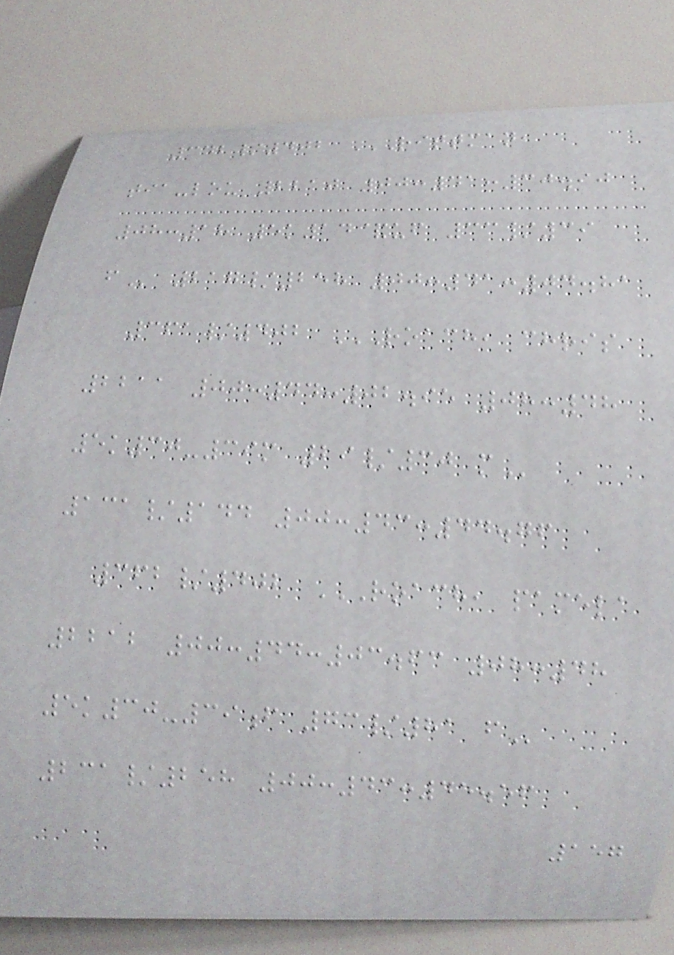342/402 RITTMAN,
TIA-LOU 2210 00:41:30.90
08:18 5K14&UF 33/39
F 217/258 00:41:04.81
361/402 ROACH, CHRIS
2211 00:44:02.95 08:48
5K30-39M 29/30 M
131/144 00:43:44.76
362/402 ROACH, PAMELA
2212 00:44:03.63 08:48
5K30-39F 73/81 F
231/258 00:43:45.56
157
